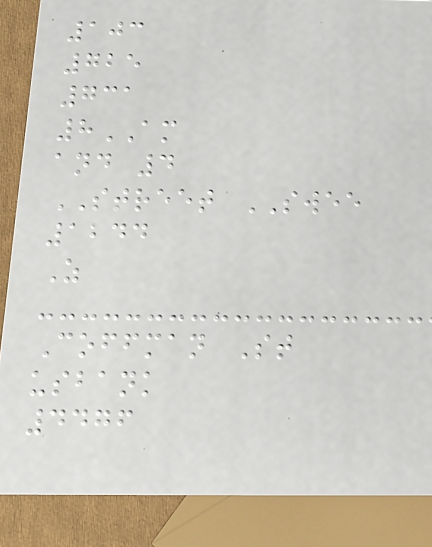103
725
731
8AM
and 4
STREET SWEE
1244
Z
Coffman St
usbank
4476
